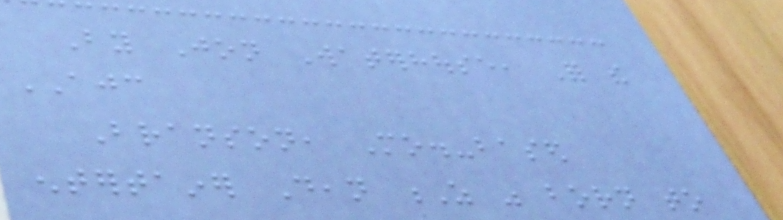By Jon Waterhouse, For the
AJC
Branson, Mo.-based
entertainer Dean Z was born to
